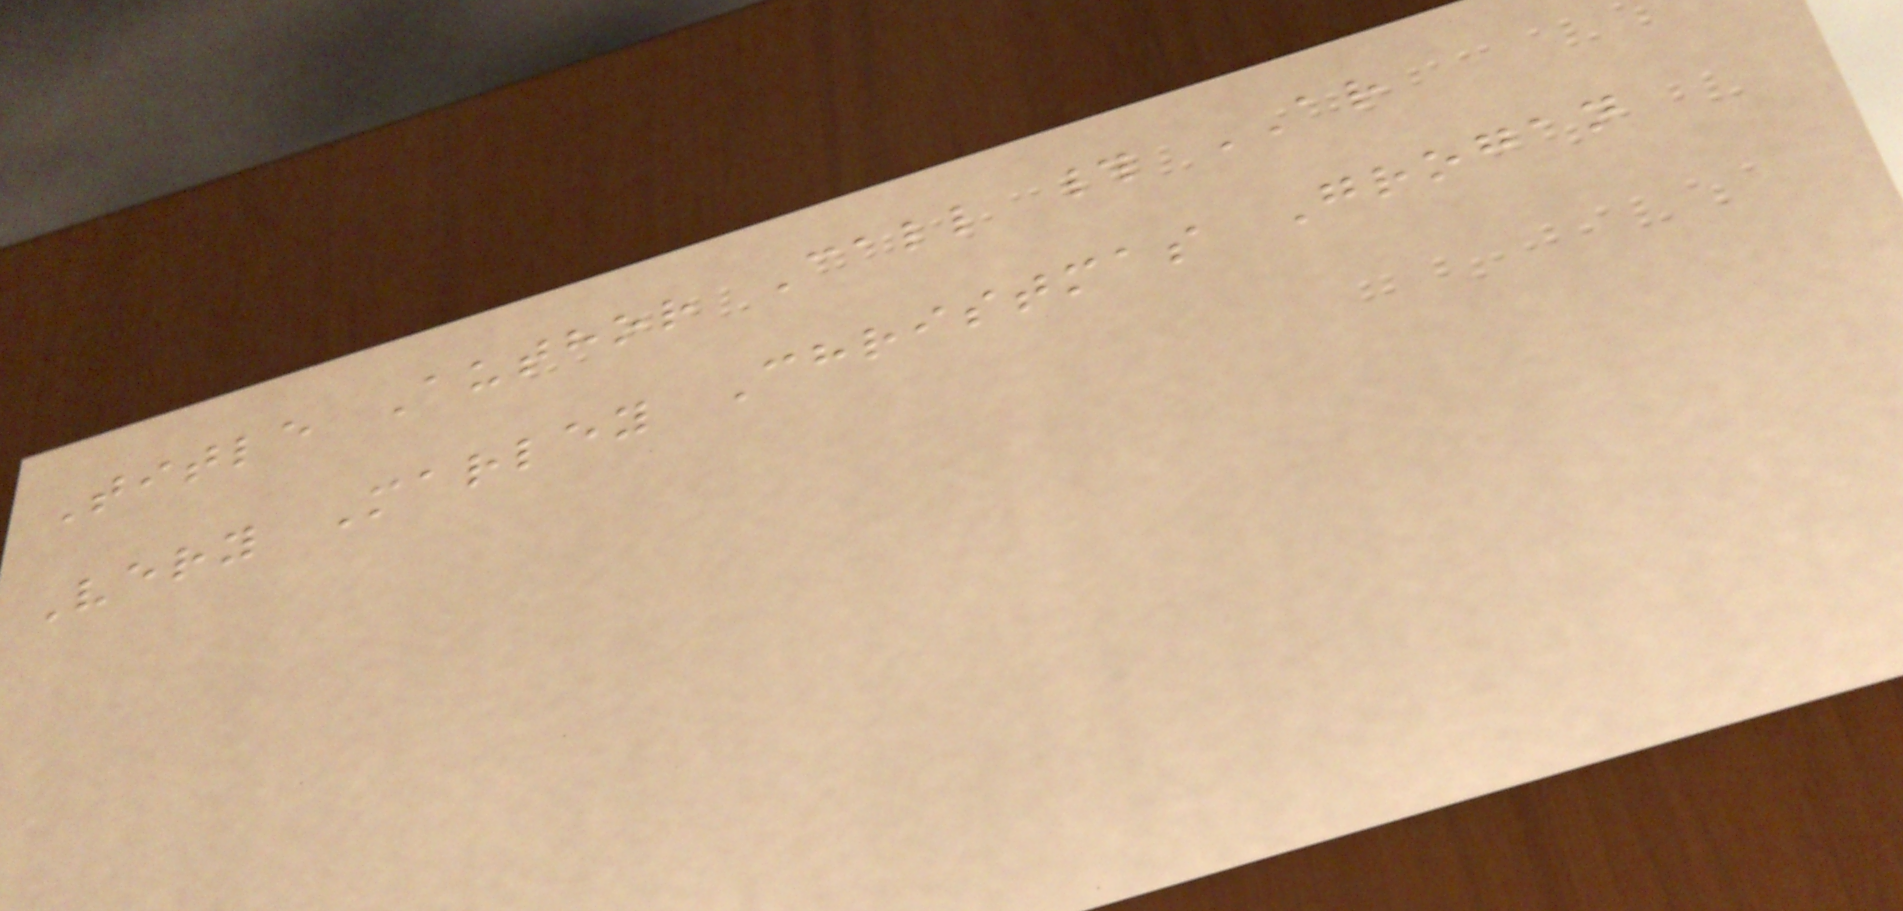Title Author Call # AR
Very Marley Christmas Grogan
